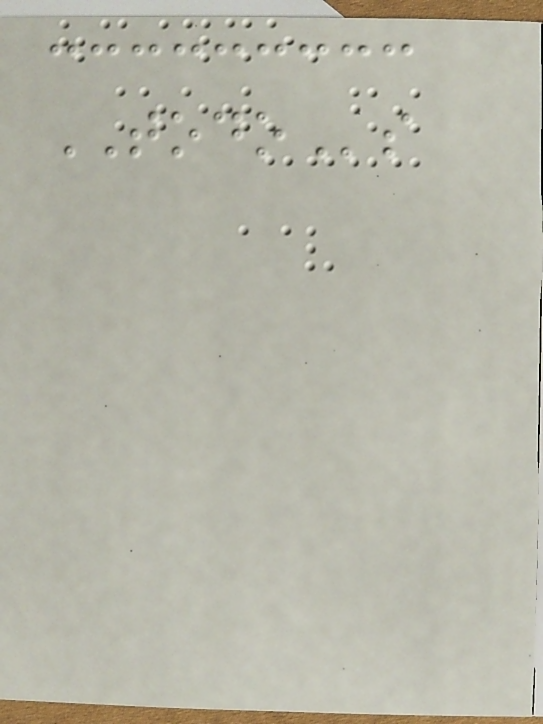TODOs
